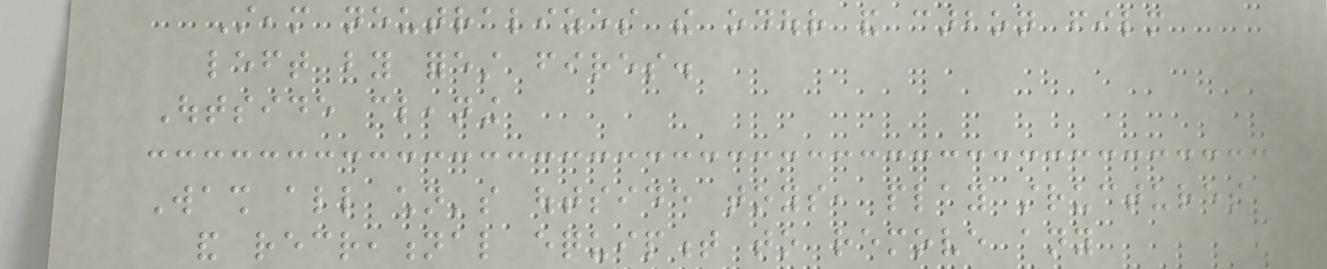Steam neutralizes the odour and carbon film
left by forest fires.
Outside cleaning
Wash all children's outside toys, play structures
and recreational equipment to remove any
